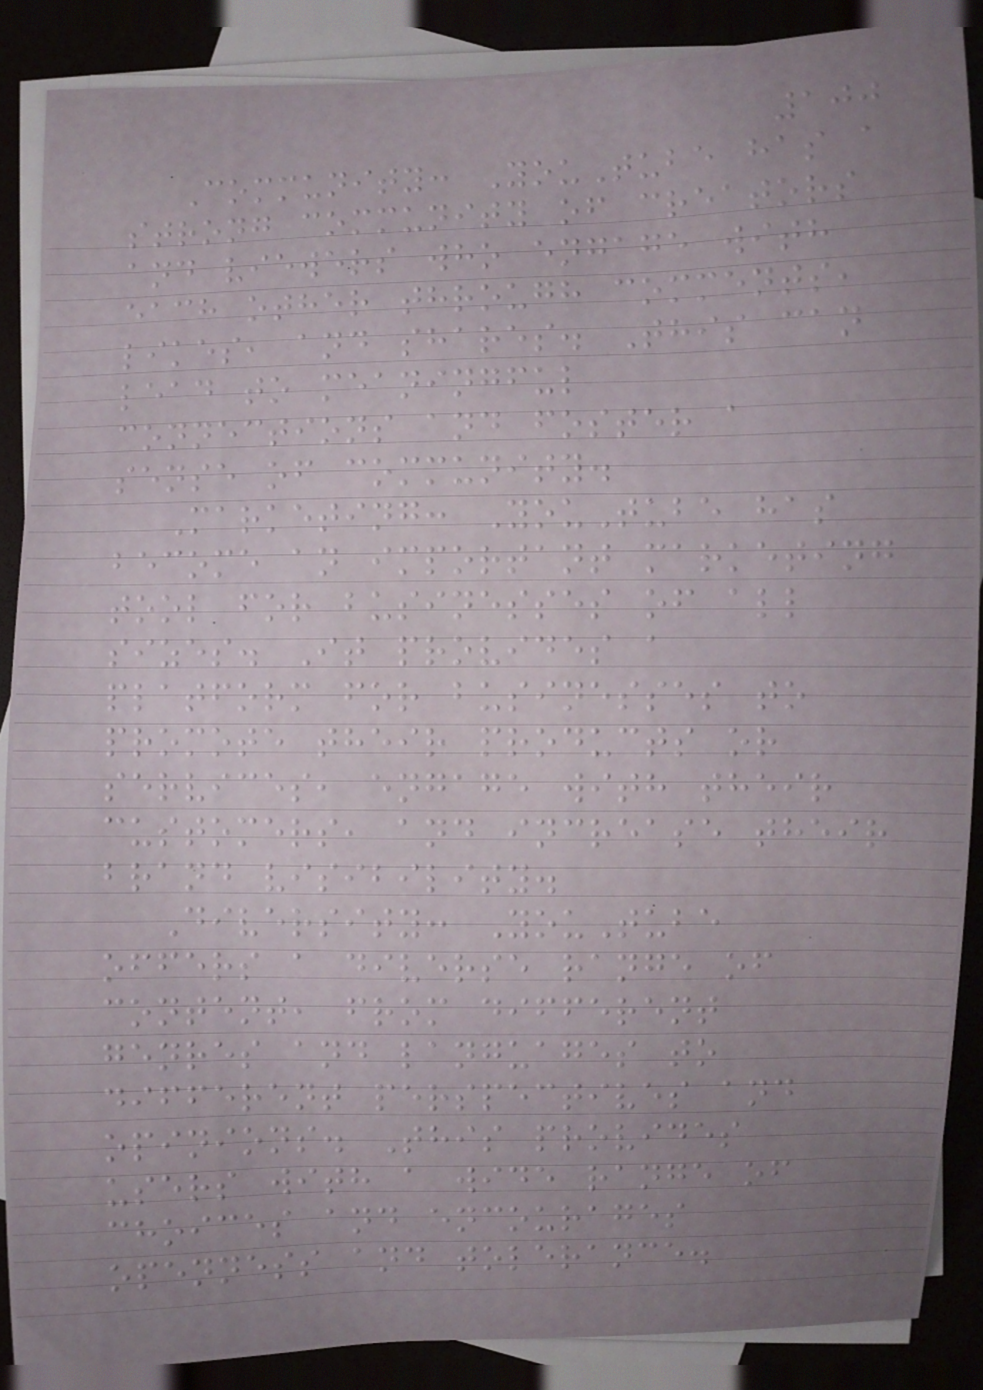100
Community: YouTube has a
strong community of creators
and viewers who engage with
each other through comments,
likes, and shares. This can
lead to meaningful
connections and foster a
sense of community.
Marketing: YouTube has
become an important marketing
tool for businesses of all
sizes. It provides a
platform for businesses to
promote their products or
services, engage with their
customers, and increase their
brand visibility.
Diversity: YouTube
offers a diverse range of
content, from different
genres and languages to
different perspectives and
opinions. This provides
users with a wide range of
choices and encourages
openness and tolerance.
